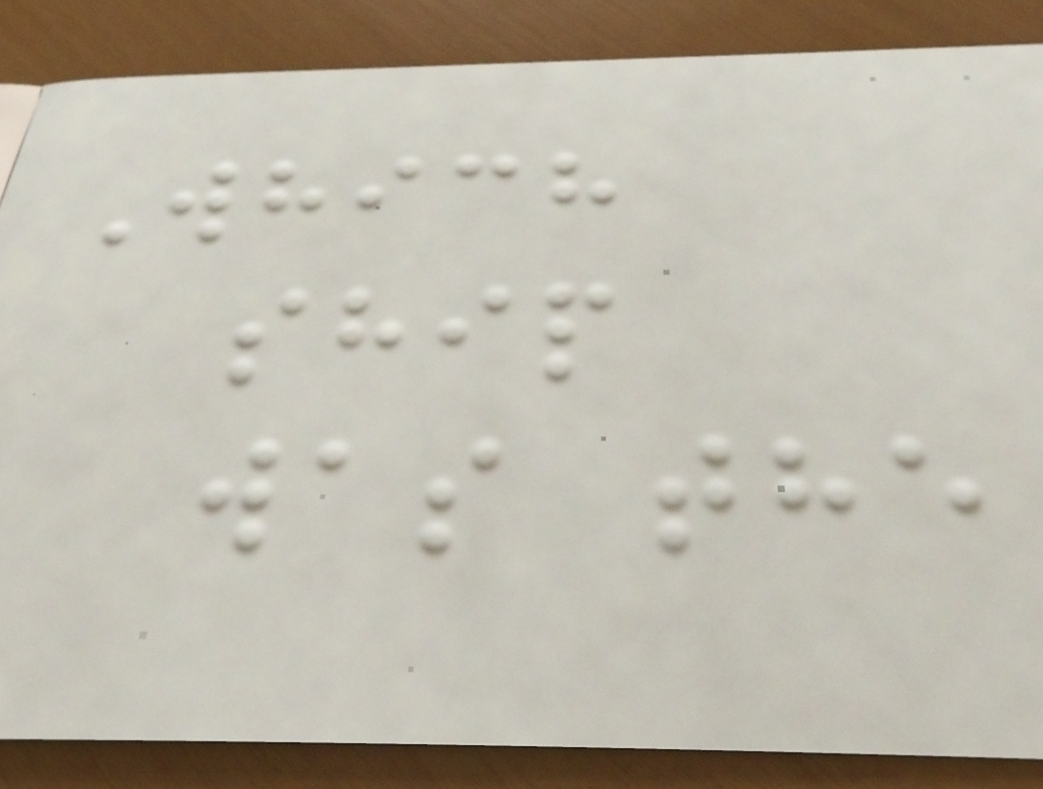Which
ship
was the
